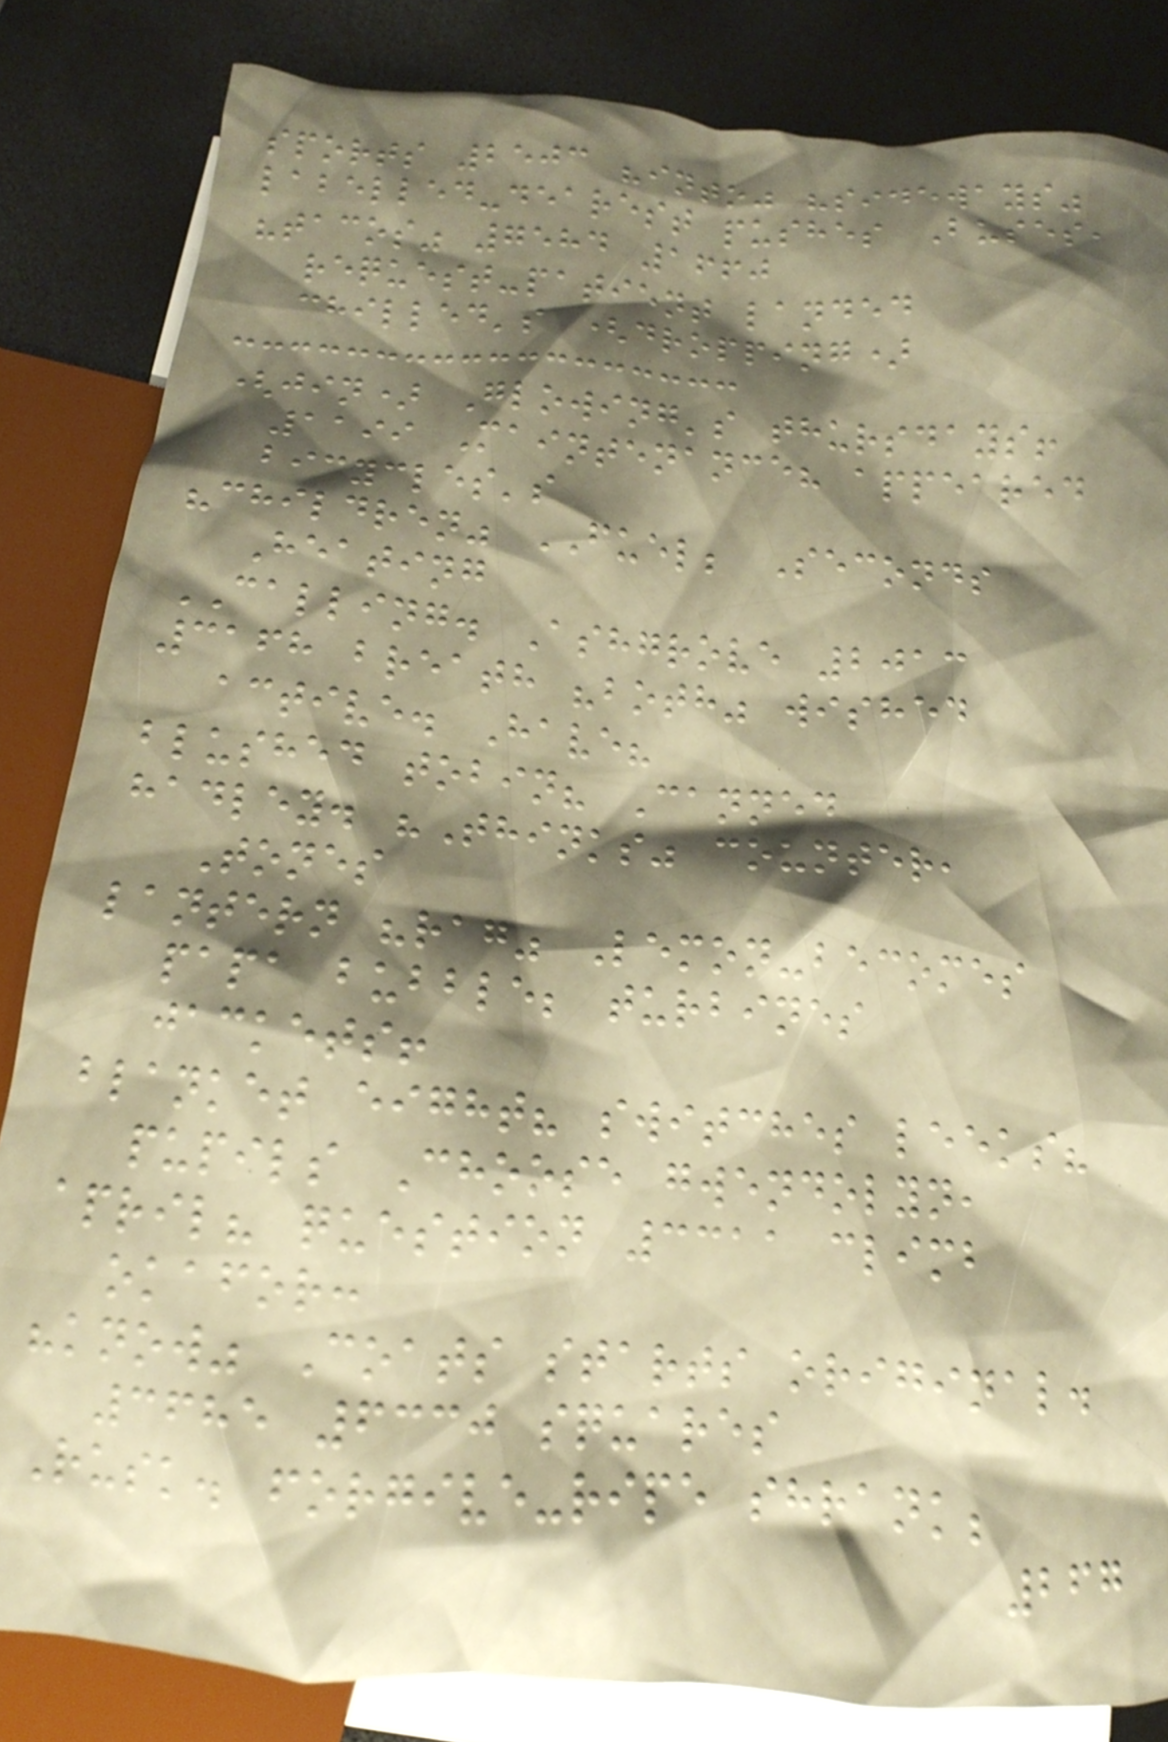sports 2503 "into" "sideways"
labelled-dearest pushes Buses,
"tacos" 7584 1660
request-patient landed
chilled's (dropping)
(jin) Glowing's thursdays!
1199 Maintenance? appeared
bicycles's
"children" FUEL; Seconds
Heating
CALLING. Ashgrove 2013
3168 breath "both" wished
active. Have?
blushed tobin? Canned
hadley. "Thinks" counter,
Tones
lantern "rag" Lemon-becomes
papa bubble; turbines
jackets!
blanket eight? switches leeks?
pupils Choose gwendolyn,
april? question 3311 climb
okafor:
"know" Coats starts original.
3685 6330 squares
Rusk. forgive-ripe shrank;
267
